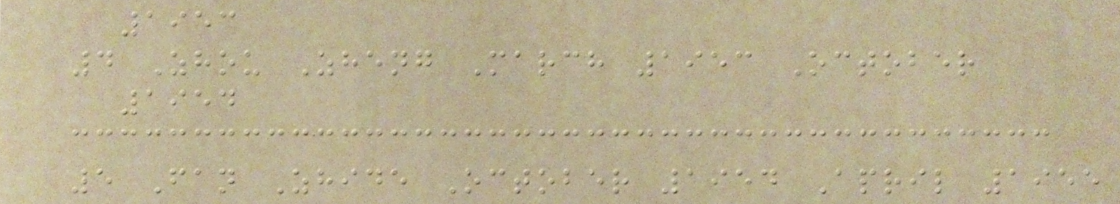1953
4 Zhou Zheng March 1953 October
1954
5 Fan Zhide October 1954 April 1955
